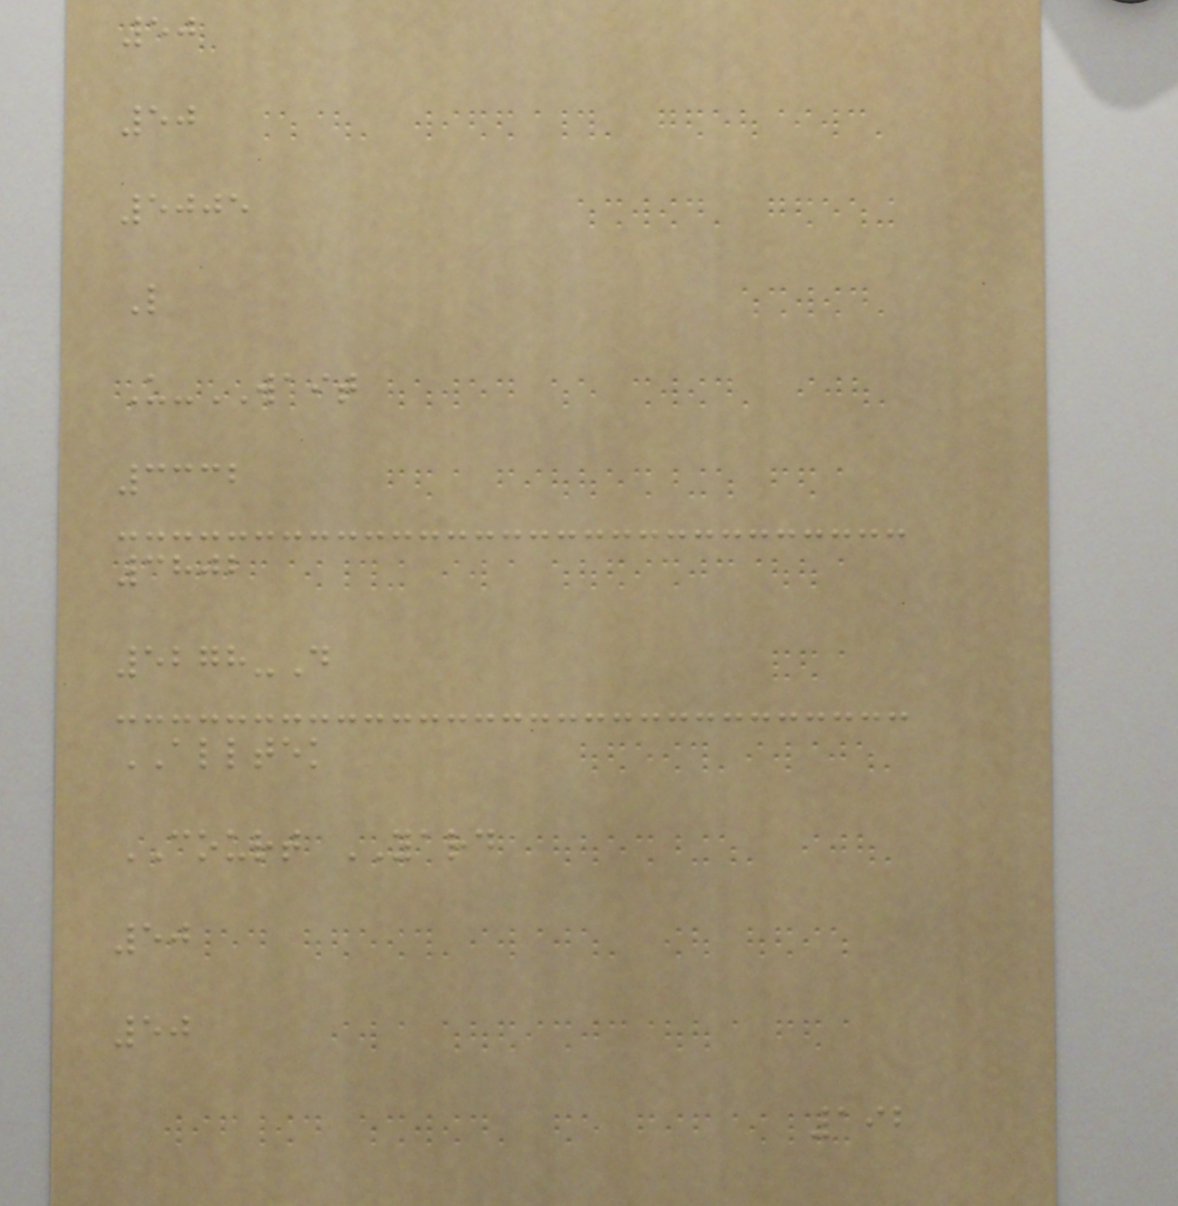50
50
5005
L
U-WAIT
3332
3802
5278-D
ALLTEK
COURT YARD
50
50
192
